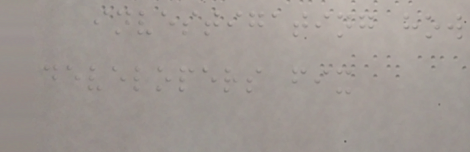investigating how
developers fix
